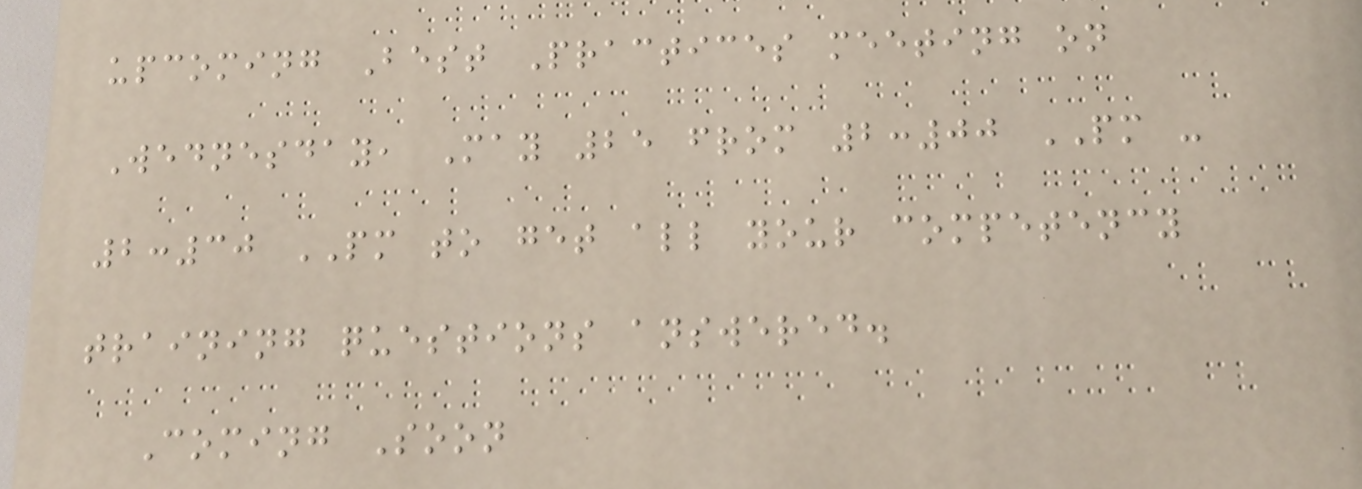upcoming Best Practices meeting on
Wednesday, May 25 from 2:00 PM -
2:30 PM to get all your competency
training questions answered.
Coming Soon
